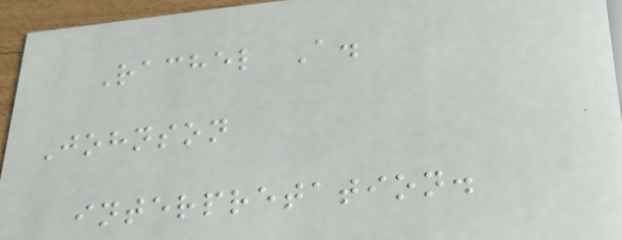Rachel A.
Johnson
interpretation.
